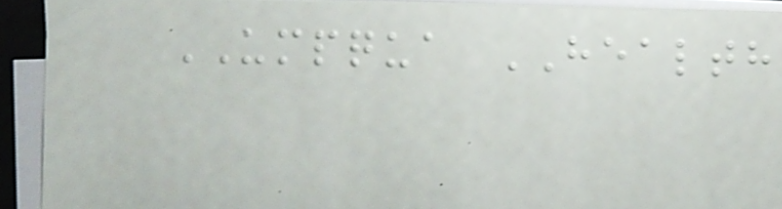UMPQUA HEALTH
